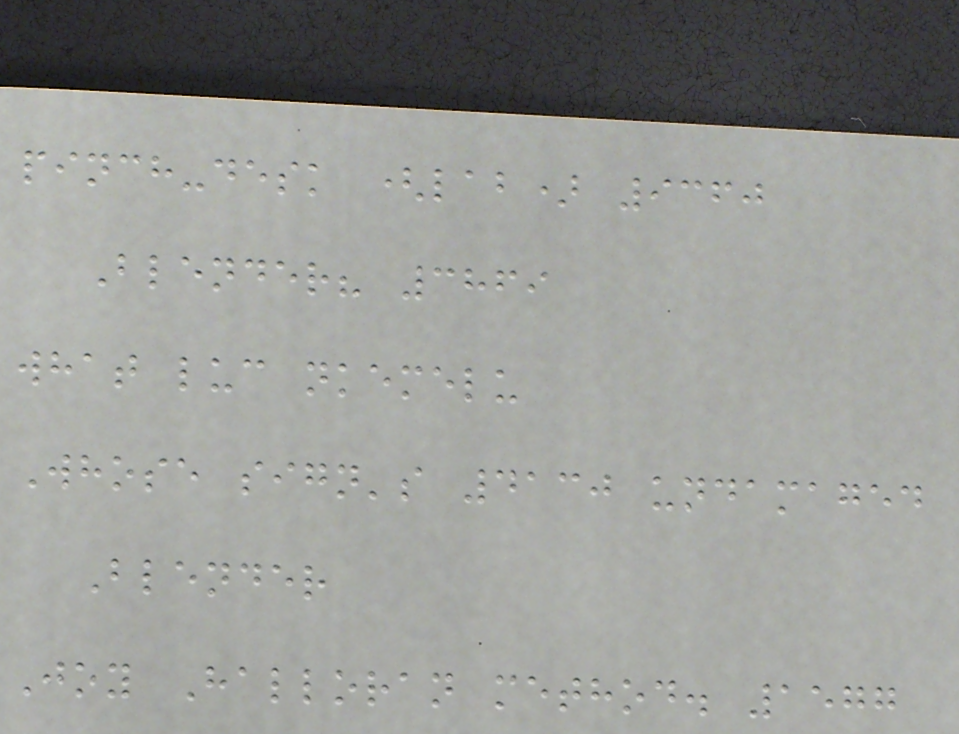pinch-desk (lab) 9360
Blender? 3869
what luc nkemelu
Whose sign's 4130 undamaged
Blender
Joy Halloran method. 1577
